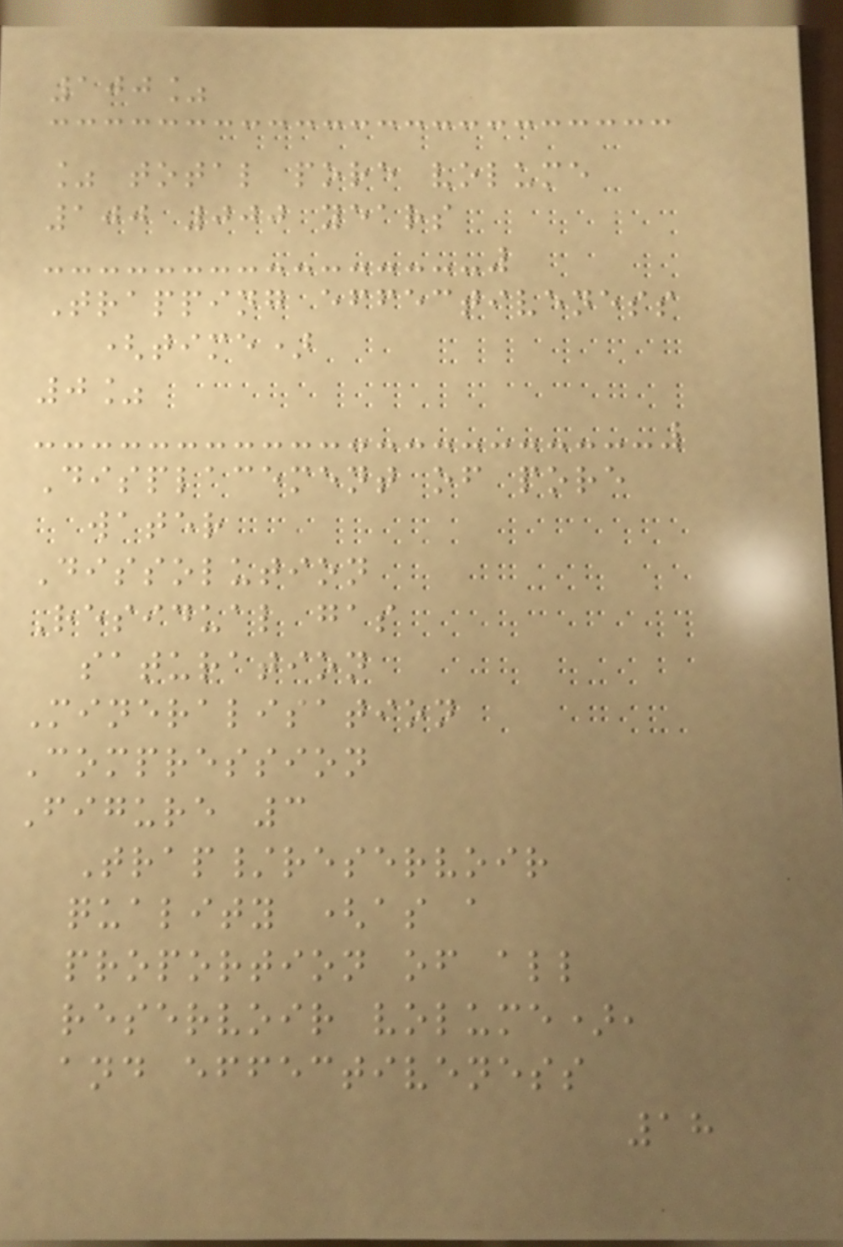100%
% total pore volume
100 000 years
Trapping effectiveness
(time)
0%
Displacement of pore
water
Dissolution
Residual gas
saturation
Mineralisation
Compression
Figure 3
Trap/reservoir
quality (as a
proportion of all
reservoir volume),
and effectiveness
18
